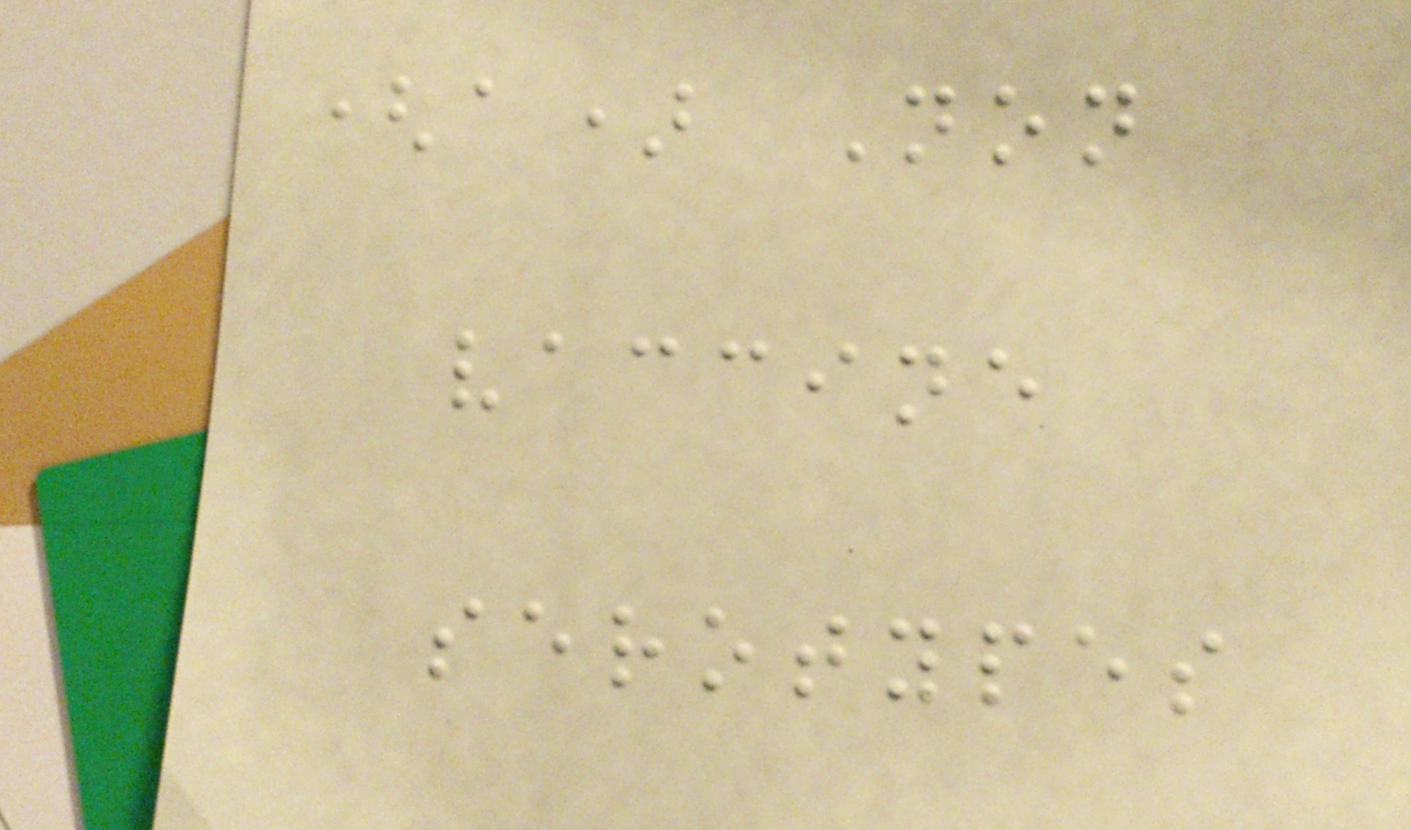(a) Non
vaccine
serotypes
